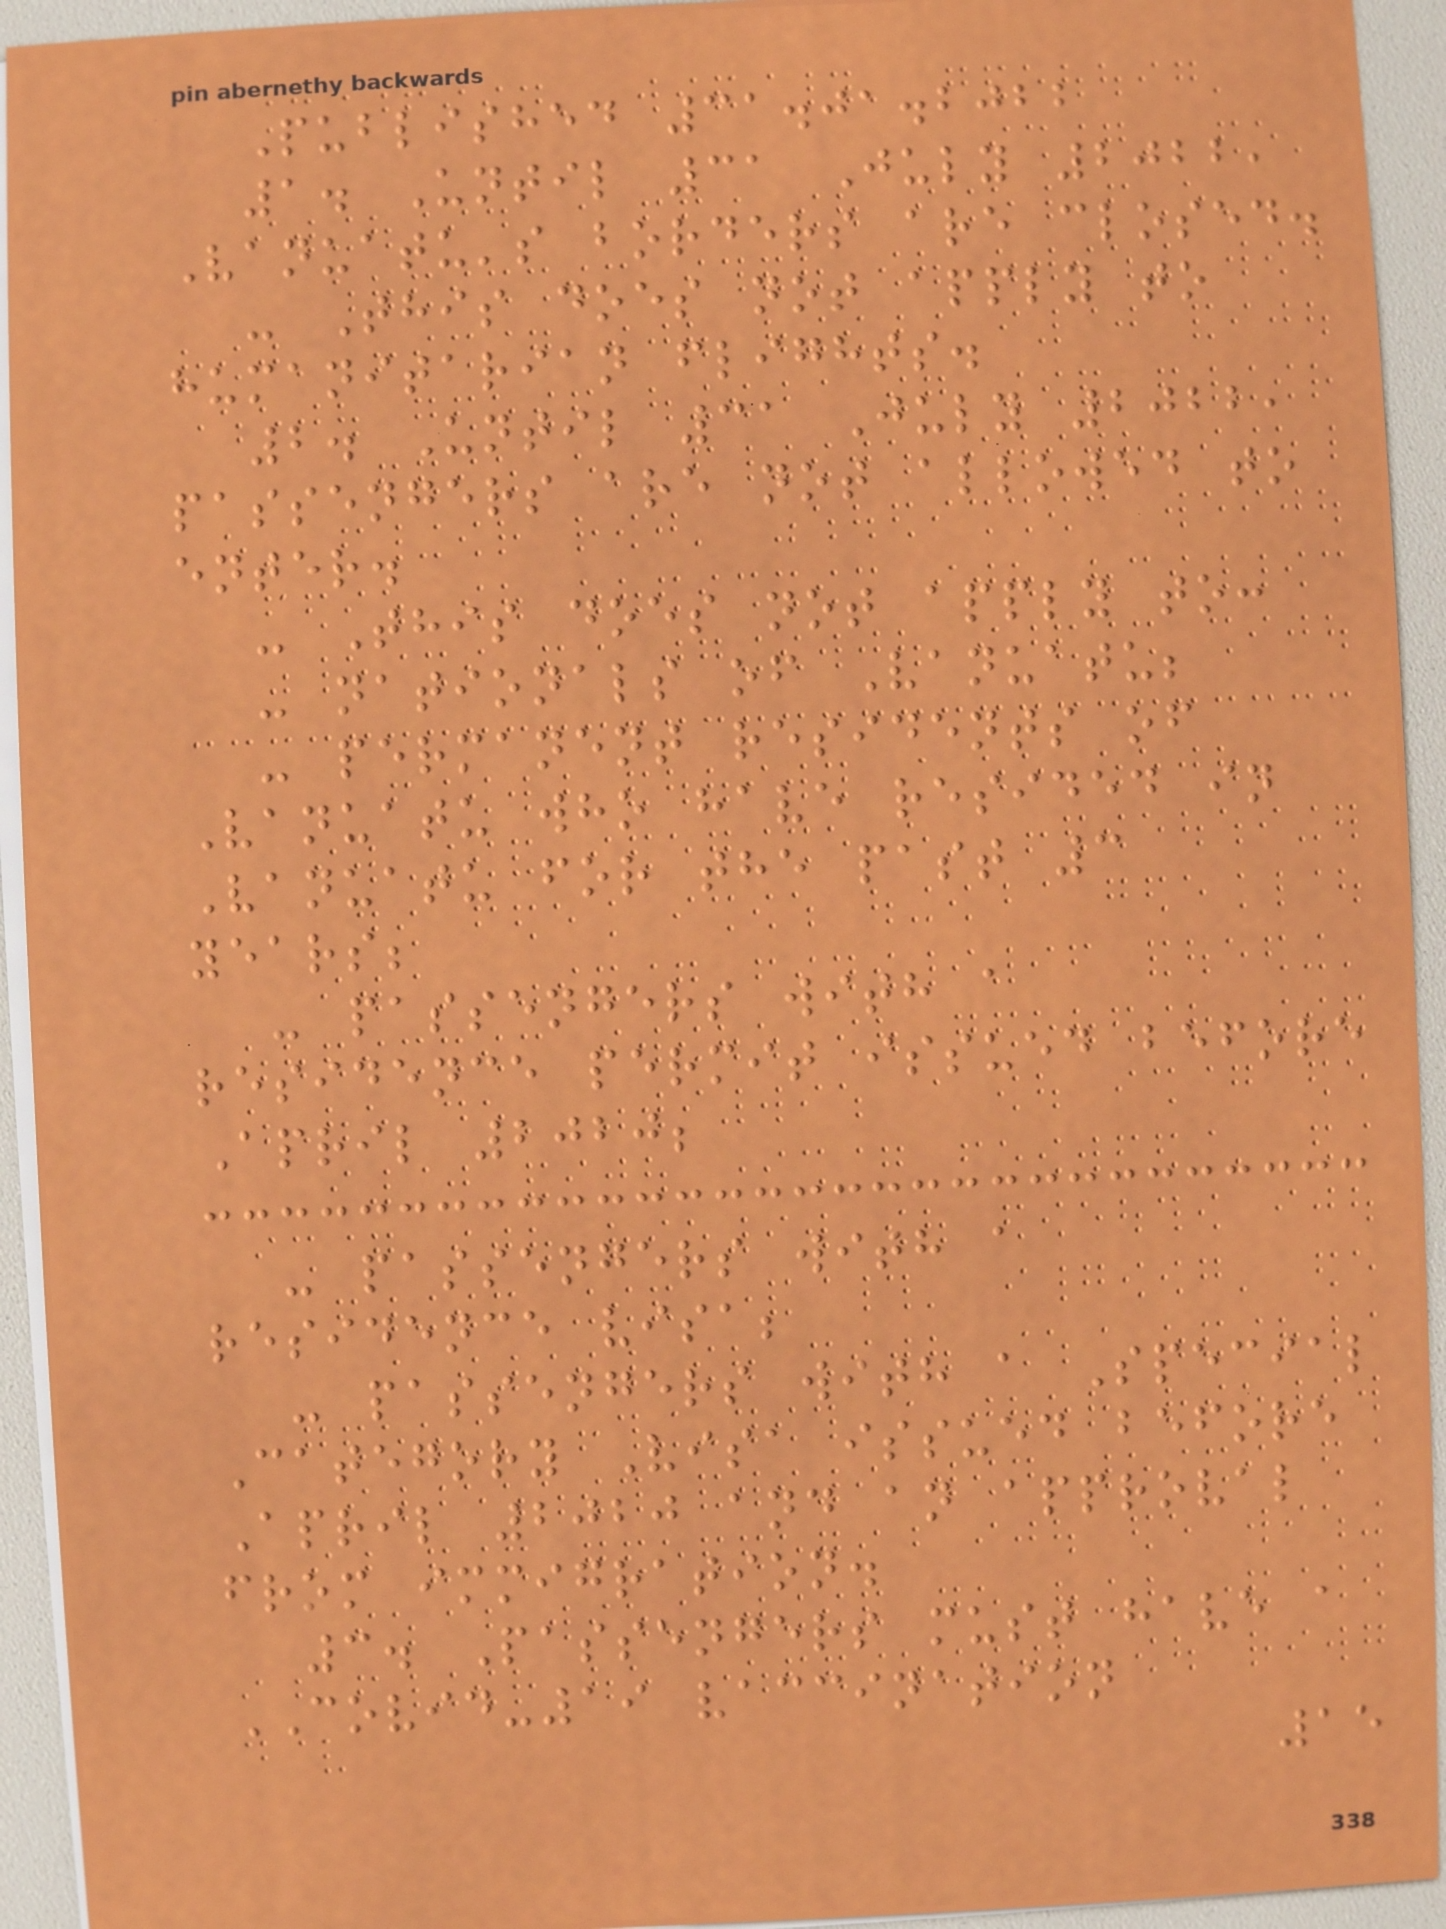Published 31.01.2022
1. Until 31 July 2022,
Vanuatu's borders are closed.
- This does not apply to
humanitarian flights.
2. Until 31 July 2022,
passengers are not allowed to
enter.
- This does not apply to:
- nationals of Vanuatu;
- permanent residents of
Vanuatu who have resided in
Vanuatu for the past 3
years;
- passengers with a
residence permit issued before
April 2020;
- passengers with a
residence visa;
- passengers with a Special
Category Visa issued before
April 2020 and an approval
from immigration.
3. Passengers must have a
COVID-19 vaccination
15
